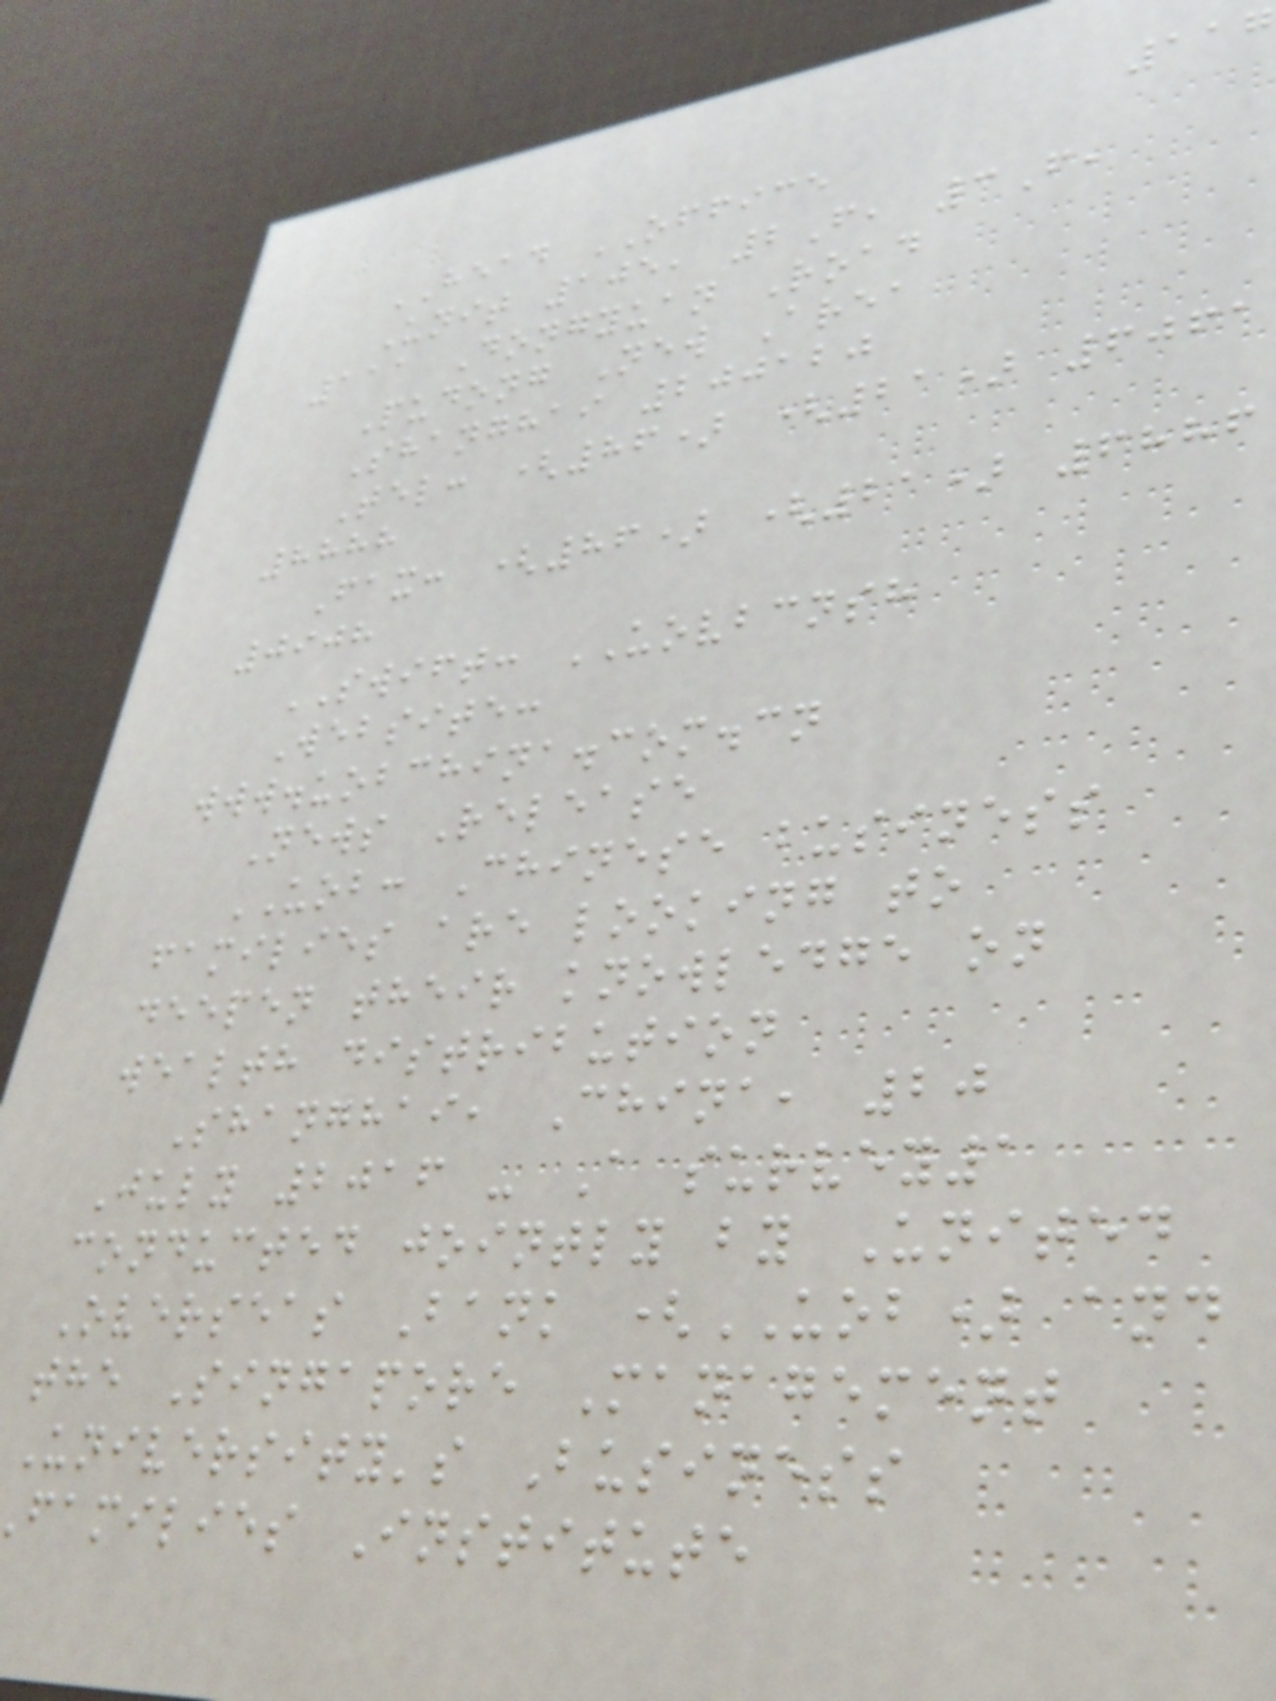117
HEAD OFFICE
Unit 105, 2F, 3F,
111 Dongyuan Road
Pudong New Area
Shanghai 200120
Tel: (86) (21) 6061
8888
Fax: (86) (21) 6886
0908
SWIFT: UOVBCNSH
Website:
www.uobchina.com.cn
News Release
UOB: Chinese business
families are looking to
deepen their knowledge on
wealth distribution
Shanghai, China, 20
July 2016 - A survey1
conducted jointly by United
Overseas Bank (UOB) and
the Singapore Management
University's Business
families Institute
